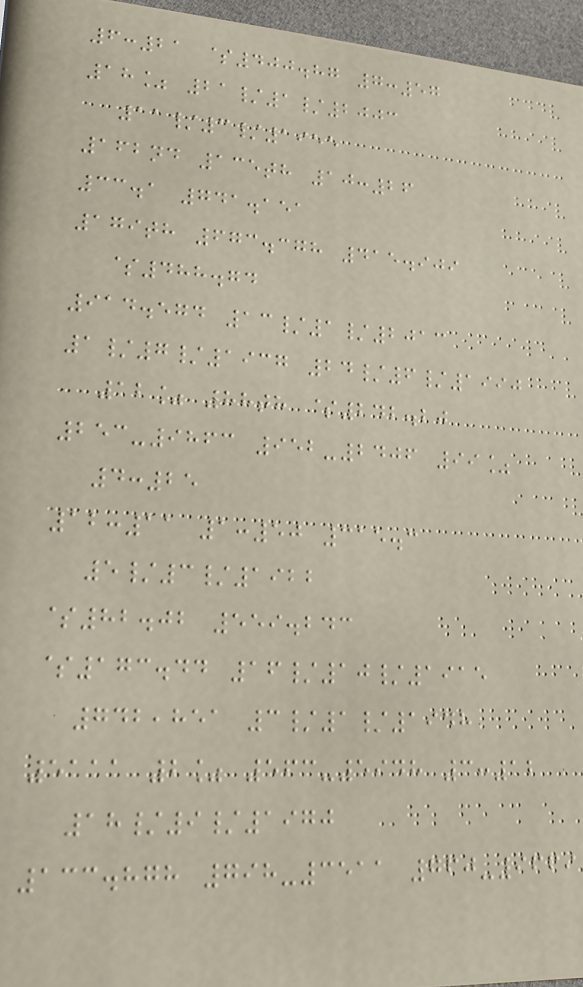6:21 $400.87 7:57
18% 21/1/2003
11/3/1955
162nd 135th 10:26
33.1 741.151
179th 673.378 415.909
$488.74
914.574 13/1/2013
1/7/1937 24/6/1990
12% 88th $242.20
253-9863 952-2406 99%
4:25
12:11 1:50 315.3
5/3/1922
$82.02 559.243
$173.44 16/10/1915
742,851 3/1/1948
5111 2% 563-5948 3:12
18/9/1970
133.878 798-3511 760-9669
